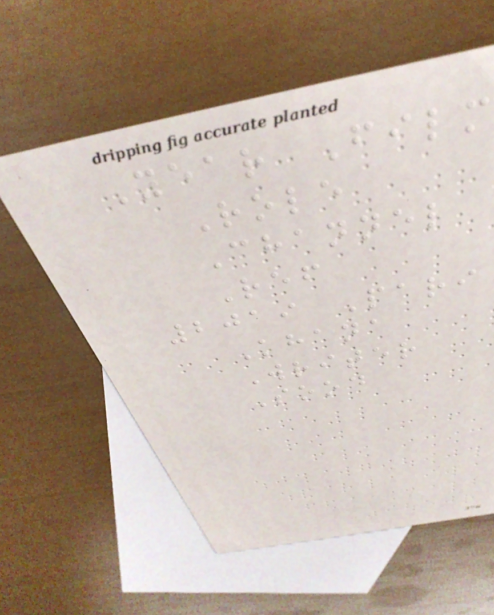Year Film
Role
Channel
Ref
2019 Pari
Khana
Writer
Sood
